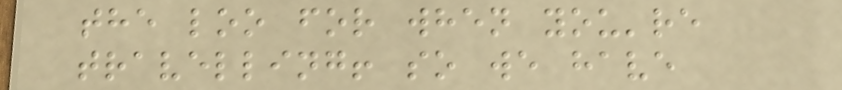the loo for when you're
travelling! so we have
